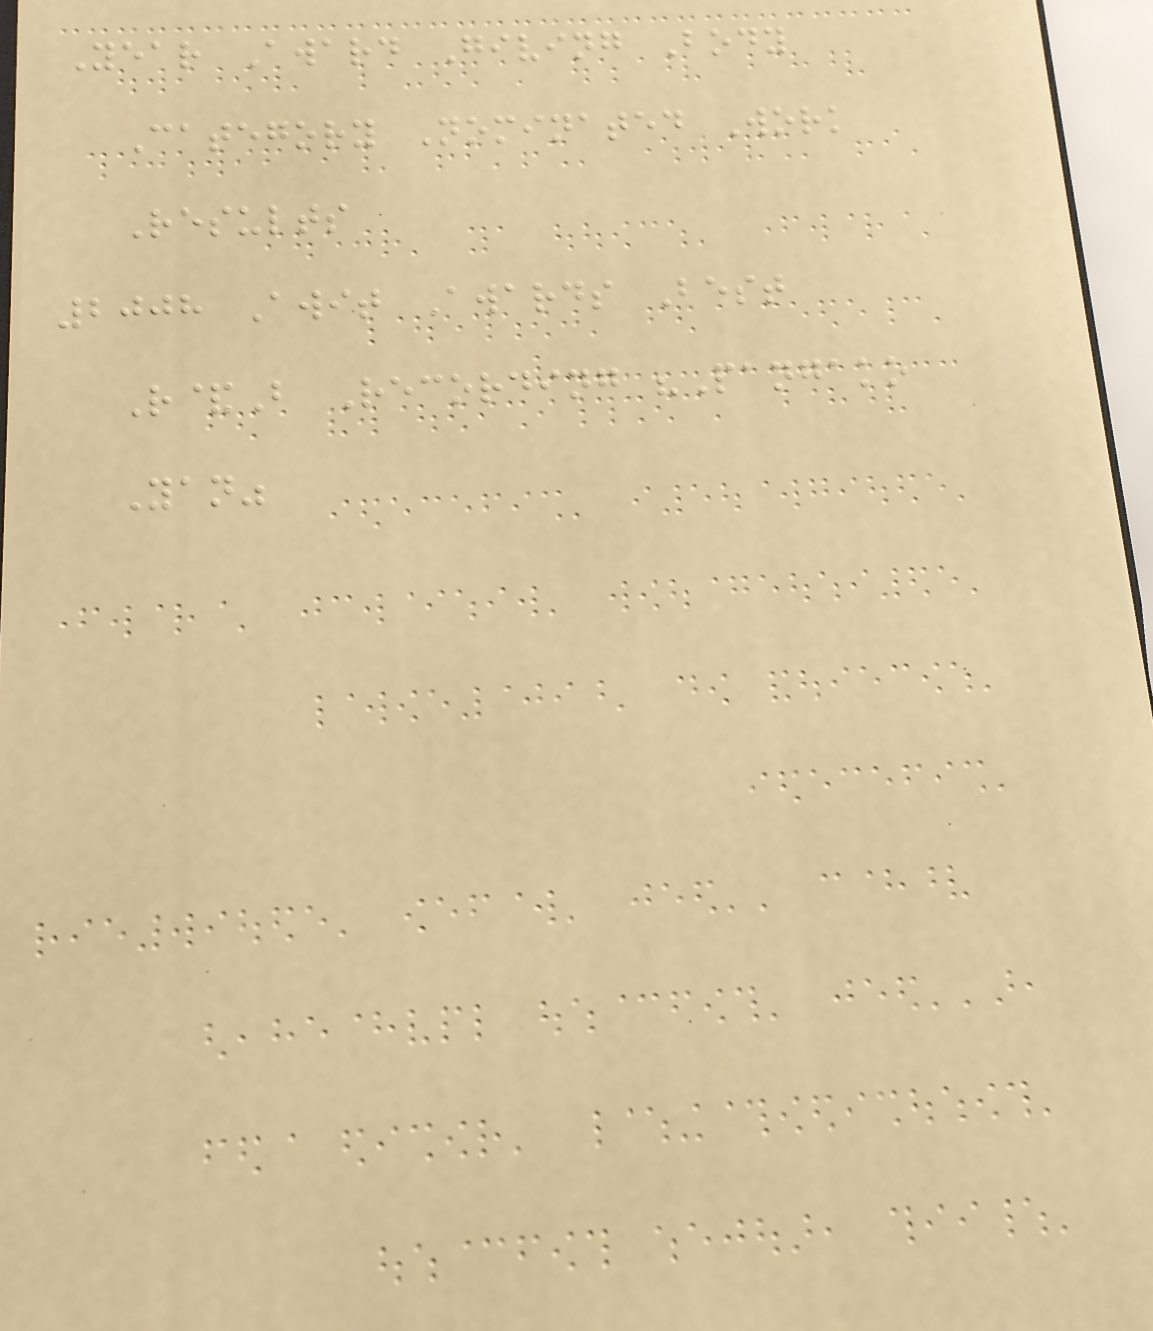Year Award Giving Body
Category Nominated Work
Results
2008 Awit Awards Best
R&B Recording "Pangako
Yan"
